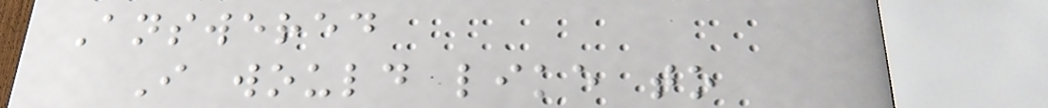Answered
I would like to
